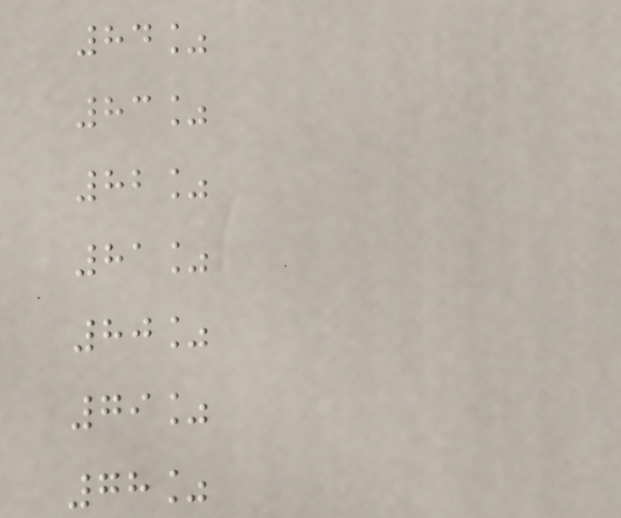84%
83%
82%
81%
80%
79%
78%
